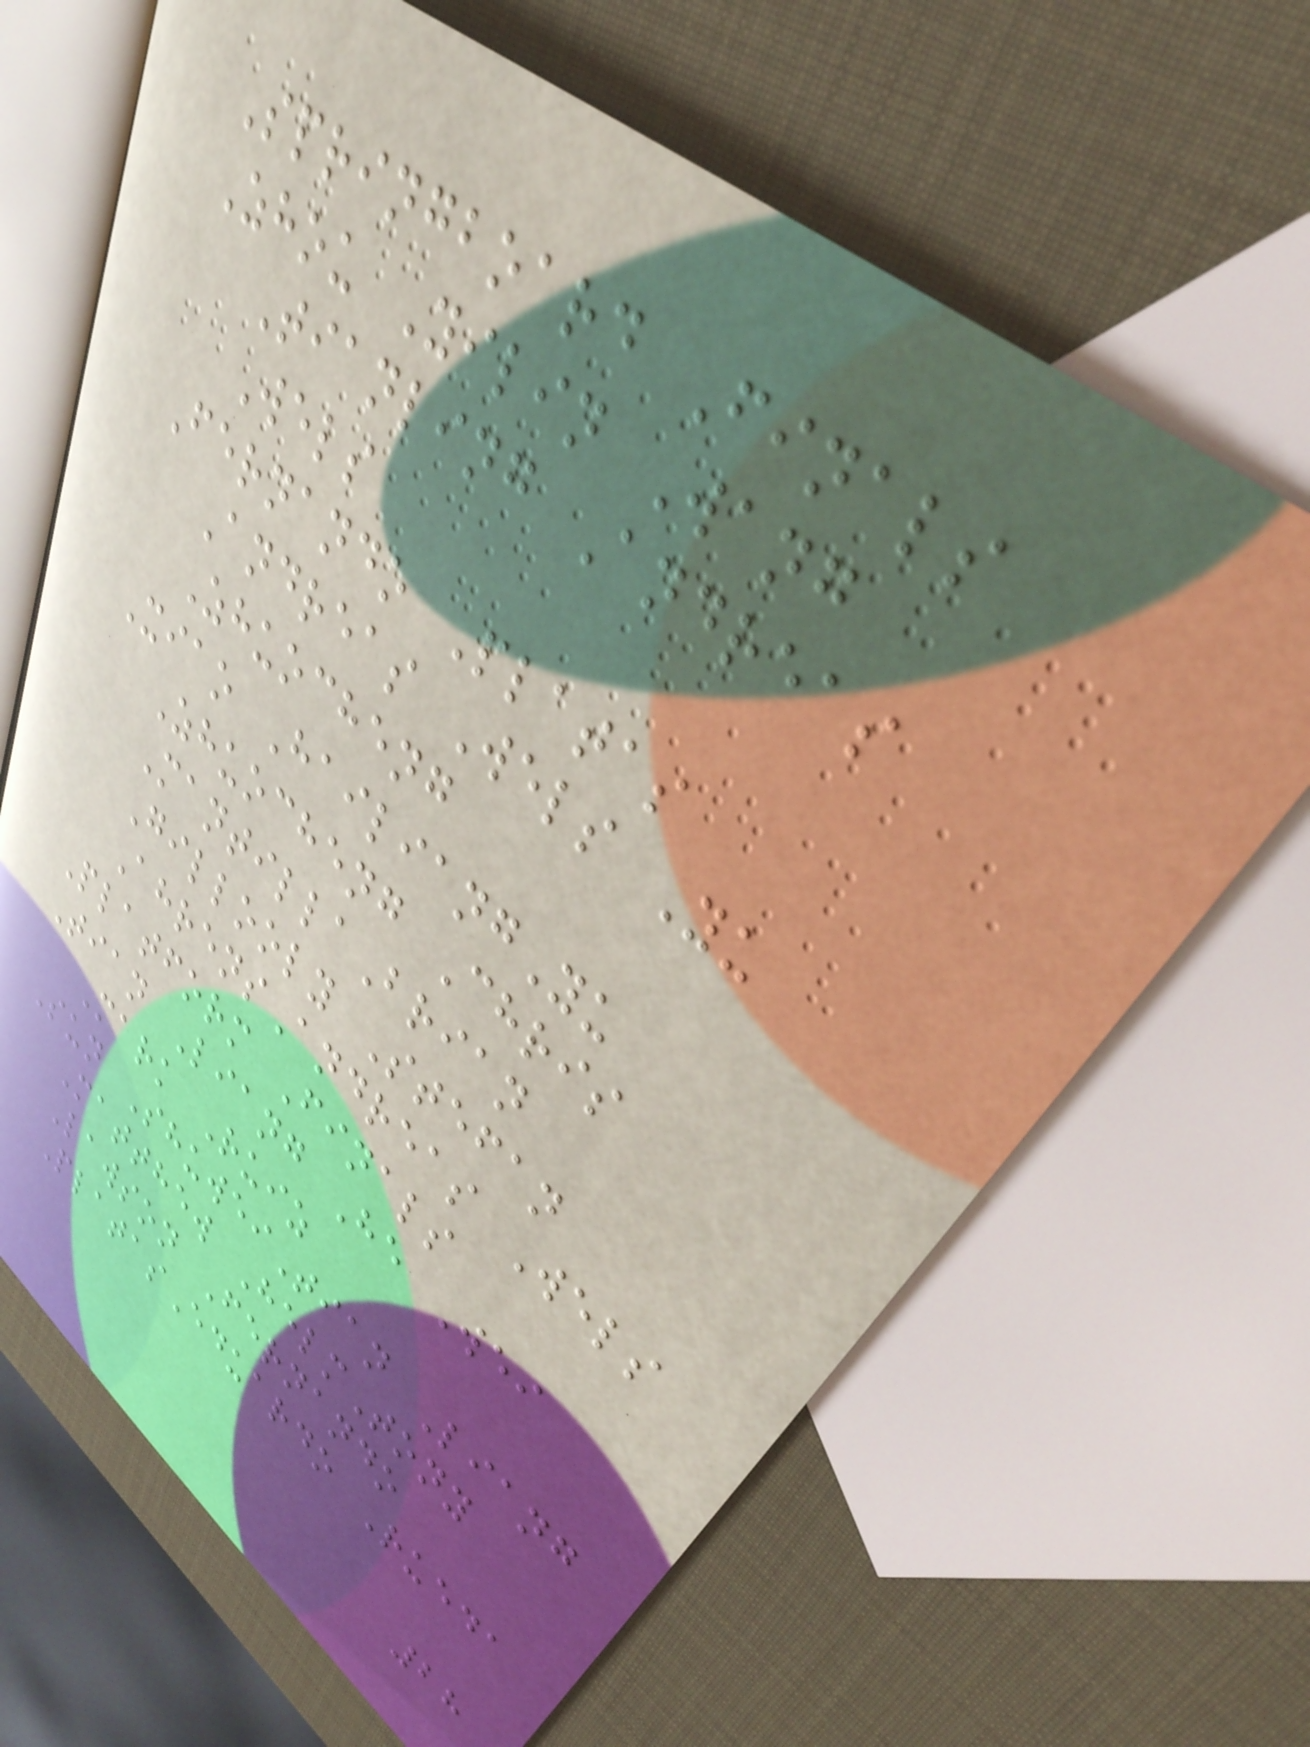Springboard Finals
Zhou Yilin Wang
Tianling Andreas
Wels
Fernando Platas
Andreas Wels Yu
Zhuocheng
Xiao HailiangYu
Zhuocheng Chris
MantillaBrian
Gillooly Stefan
AhrensAndreas Wels
Platform Finals
Tian Liang He Wei
Mark Ruiz
Sun ShuweiTian Liang
Matthew HelmTony
Lawson Fernando
PlatasEduardo Rueda
28
